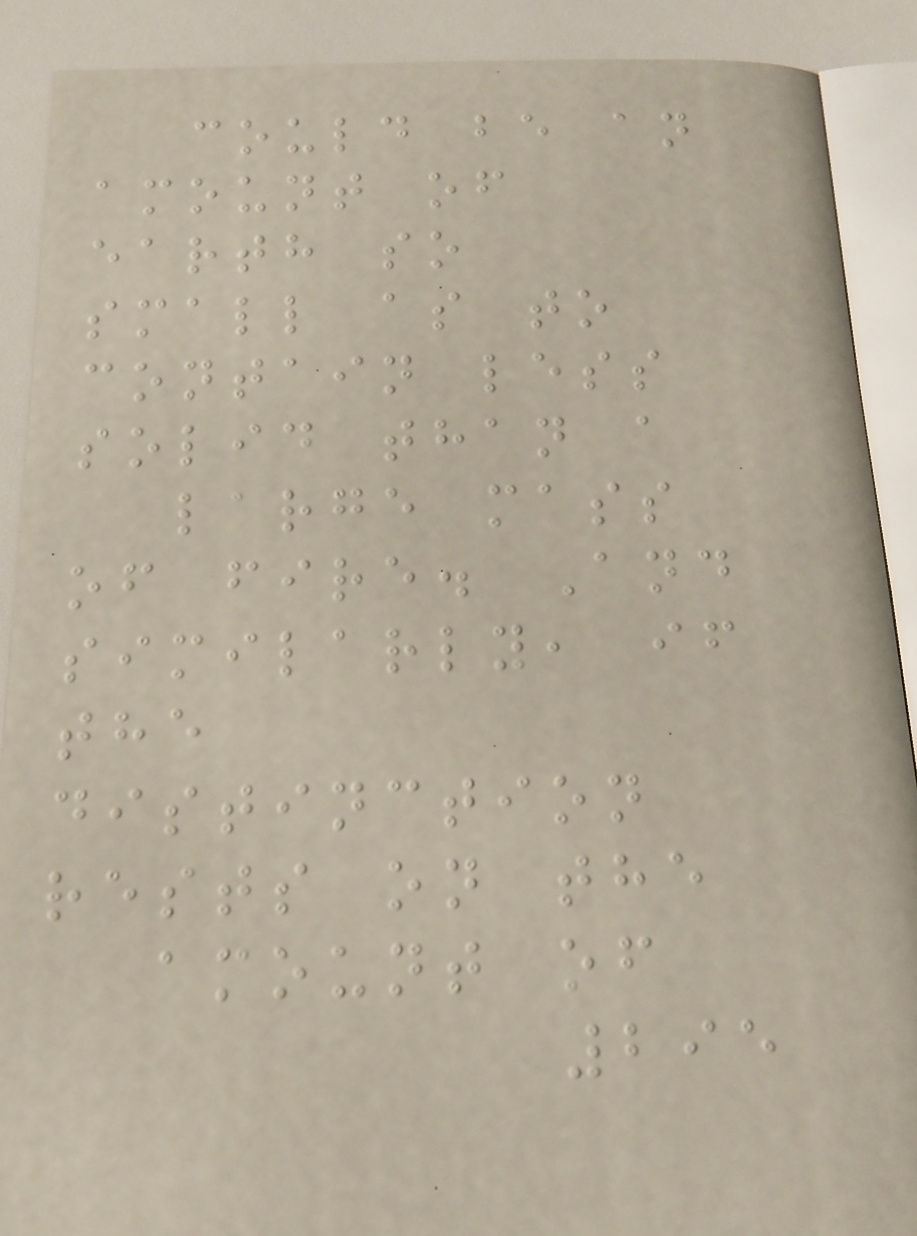could be an
amount of
earth so
small as to
contain less
solid than a
large mass
of fire. And
similarly, if
the
distinction
rests on the
amount of
295
